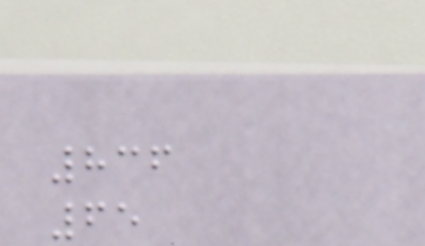836
65
